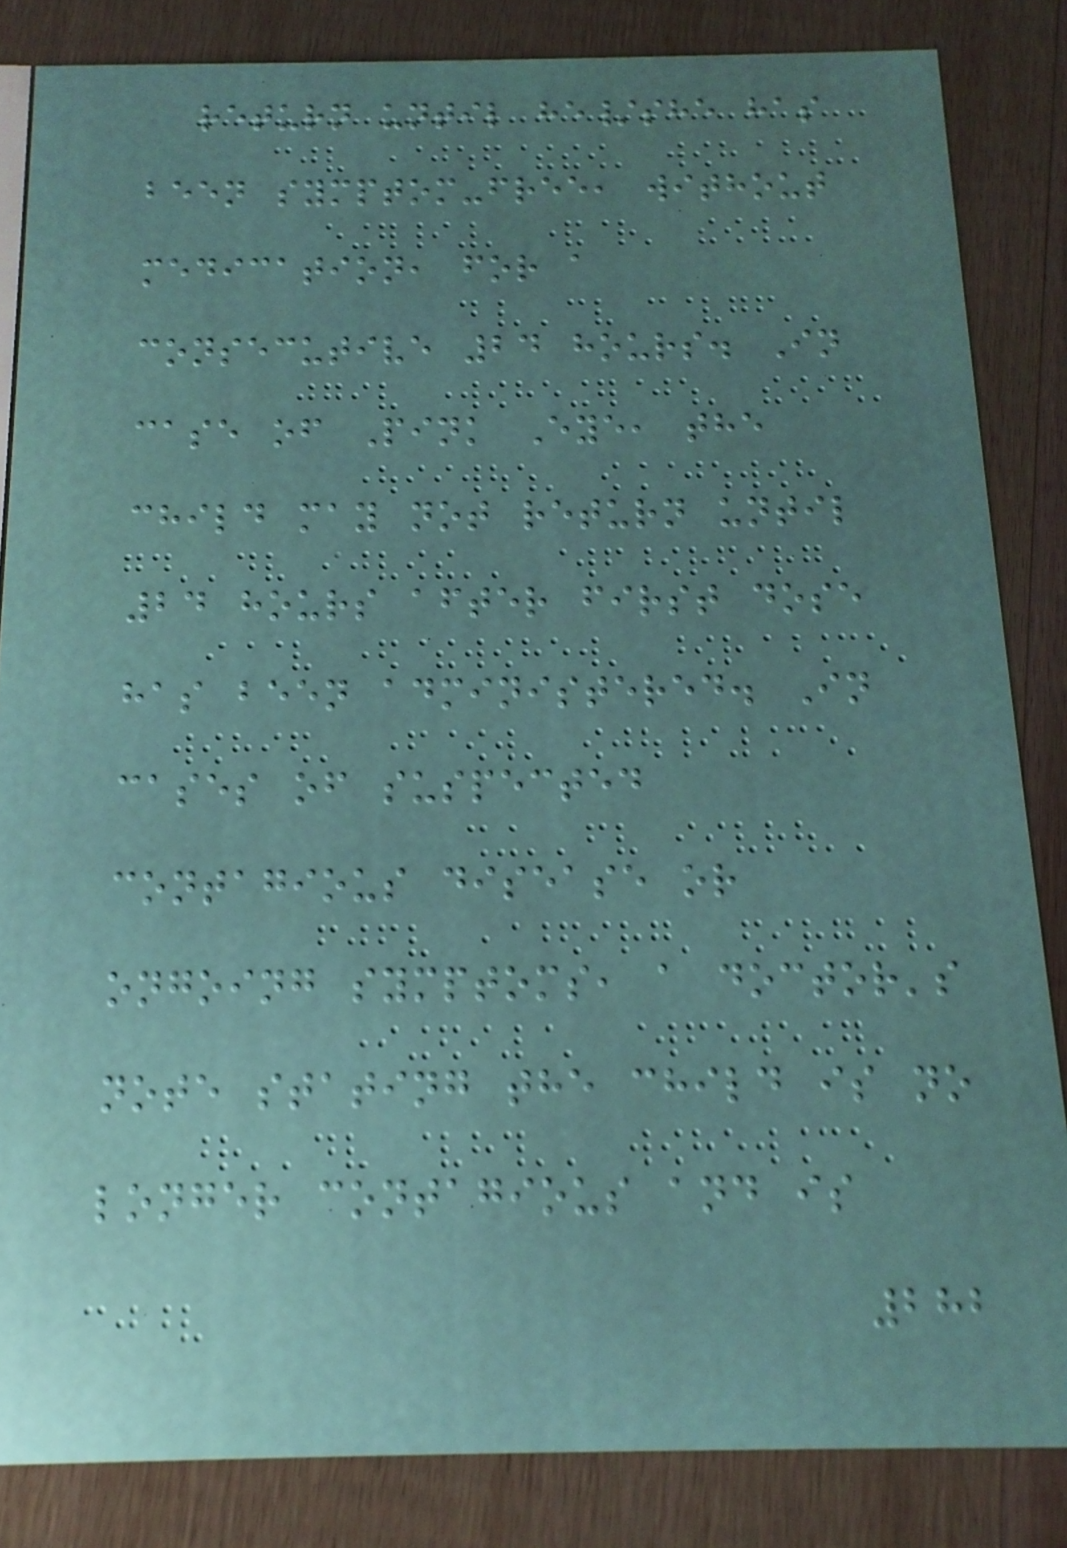return until he/she has
been symptom-free, without
medication, for a
consecutive 24 hours. In
case of Pink Eye, the
child may not return until
24 hours after first dose
has been administered. In
cases of suspected
contagious disease or
ongoing symptoms, a doctor's
note stating the child is no
longer contagious and is
282
